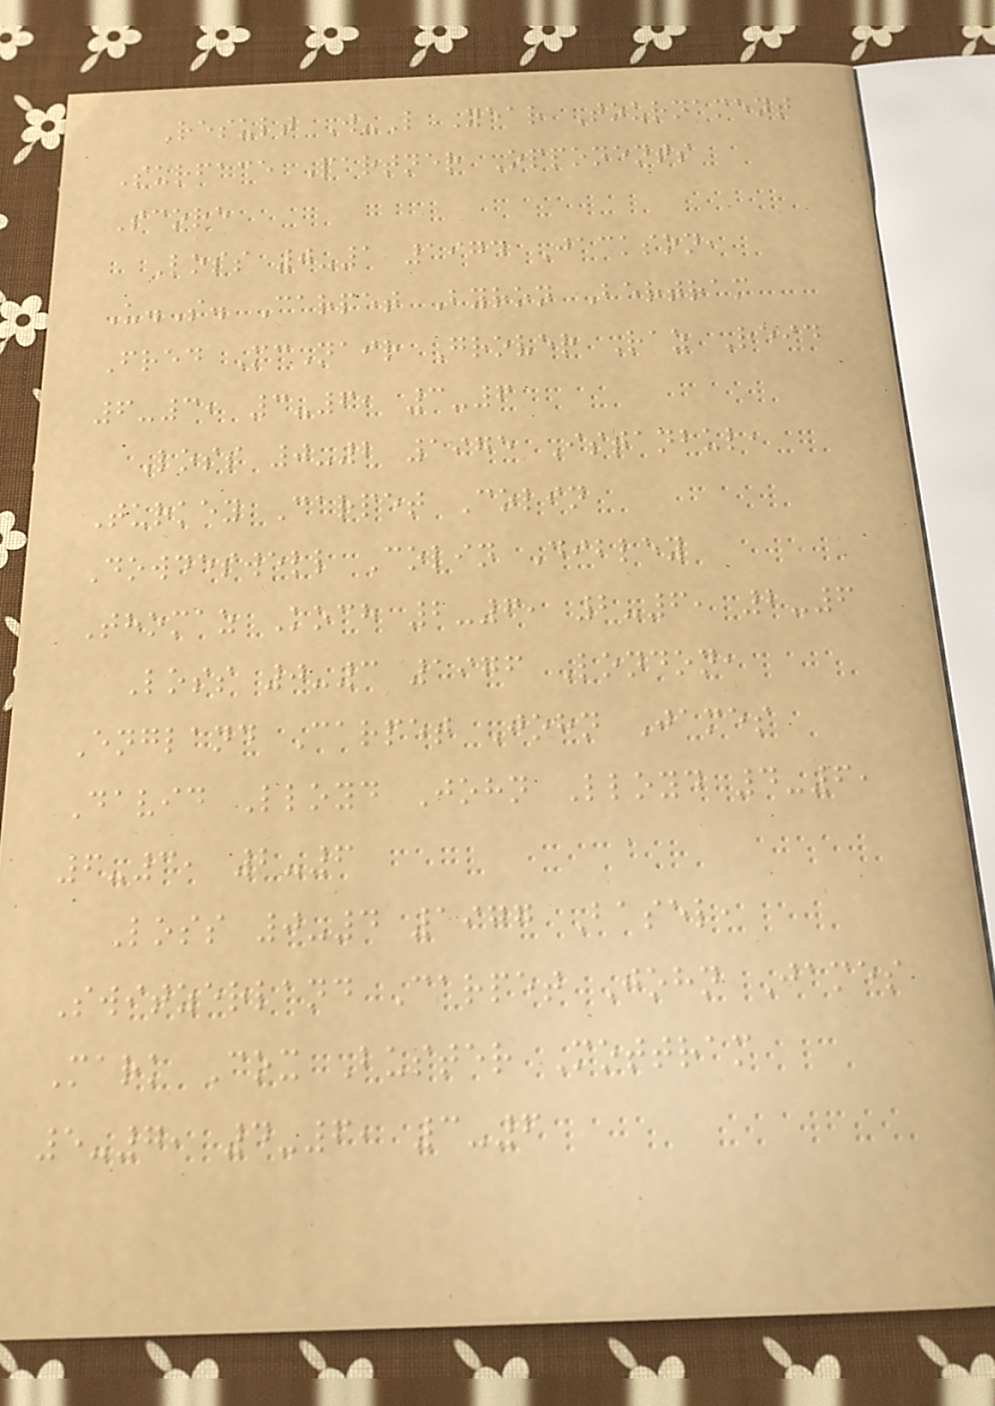Result W-L Year Tournament
Surface Partner Opponents
Score
Loss 0-1 1974 Jackson,
U.S. Carpet Byron Bertram
Fred McNair Grover Raz Reid
6-3, 3-6, 3-6
Loss 0-2 1975 Istanbul,
Turkey Carpet Colin
Dowdeswell Colin Dibley
Thomaz Koch 2-6, 2-6, 2-6
Loss 0-3 1976 London,
England Carpet John James
David Lloyd John Lloyd 4-6,
6-3, 2-6
Loss 0-4 1977 Basel,
Switzerland Carpet John James
Mark Cox Buster Mottram
5-7, 4-6, 3-6
